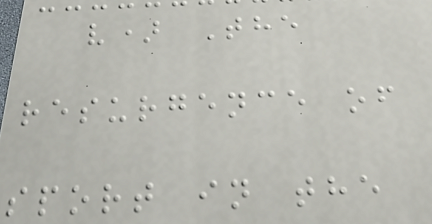v) The
resurgence of
sport in the
